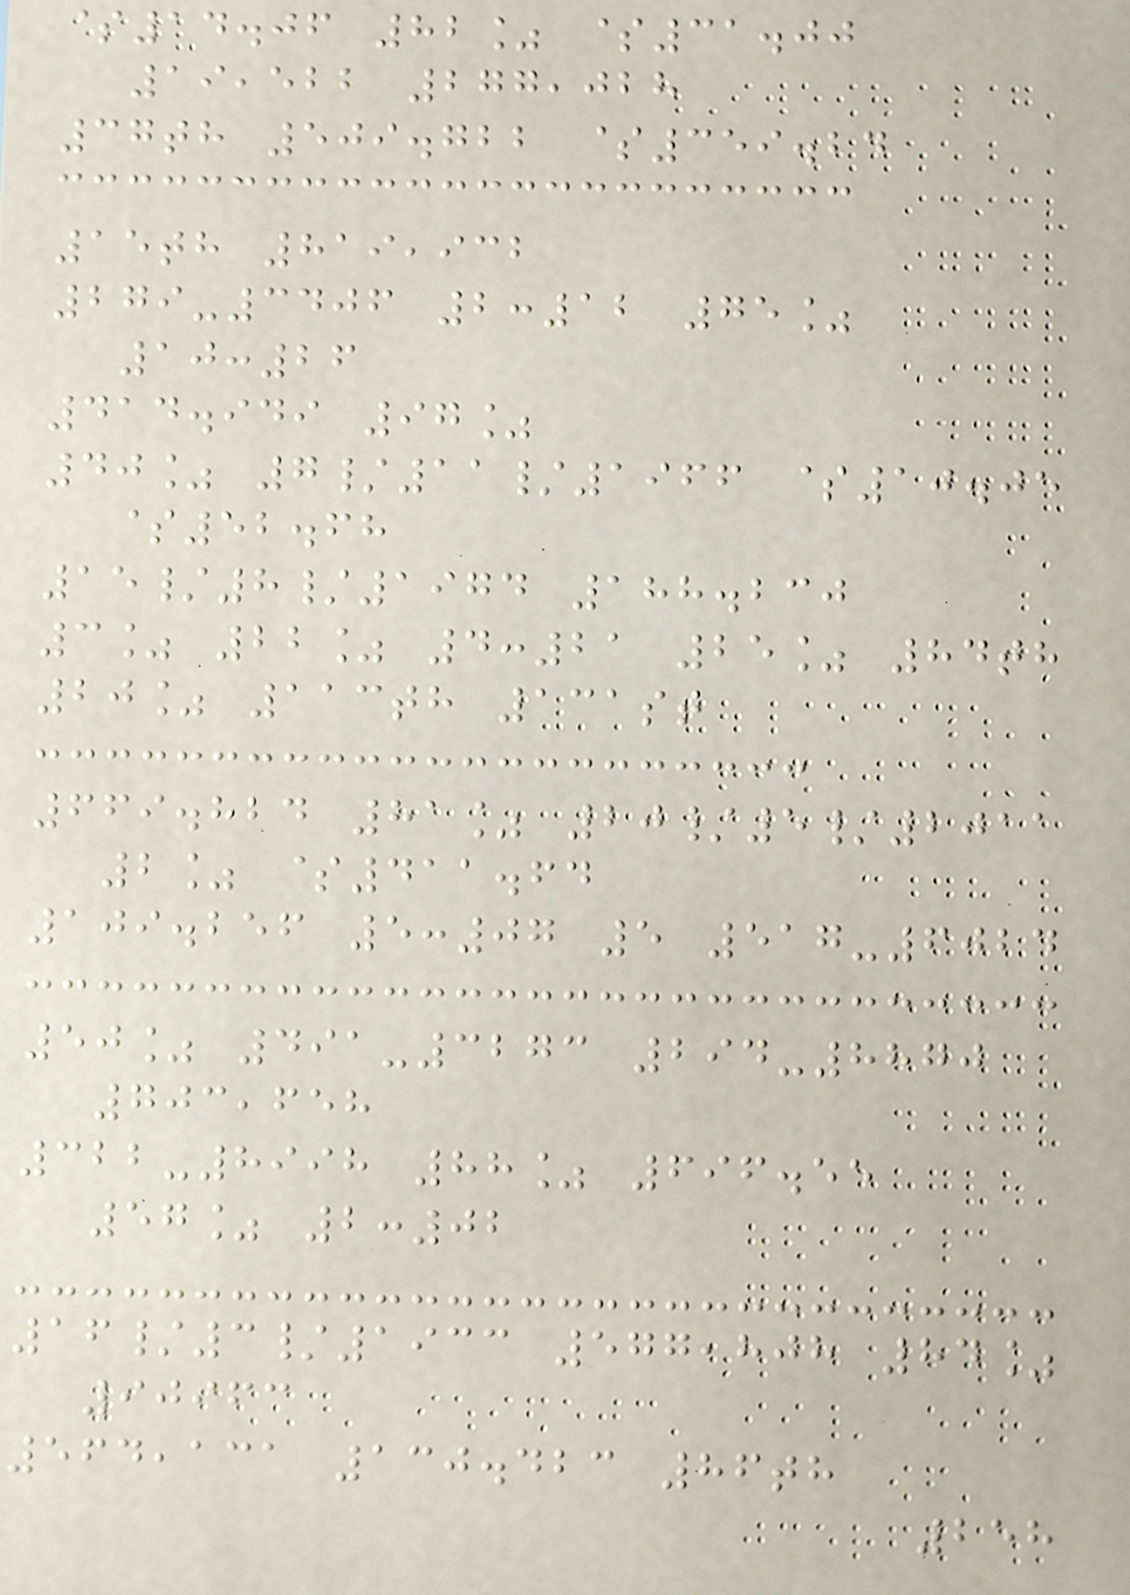$14.06 82% $31.00
19,522 277,028
37th 509.722 $359.24
15th 819,932
279-3406 2:12 75%
10:26
414.949 97%
40% 7/11/1966 $10.05
$52.68
15/8/1974 188.230
3% 22% 4:21 25% 84th
20% 113th 131st
669.824 81% 20/5/2011
2% $411.64
109.256 5:07 5 517-6024
50% 491-3273 294-8870
703,658
322-8998 88% 696.55
57% 2:02
16/3/1933 577,808 84%
90963
564,131 130.423 86th
258
